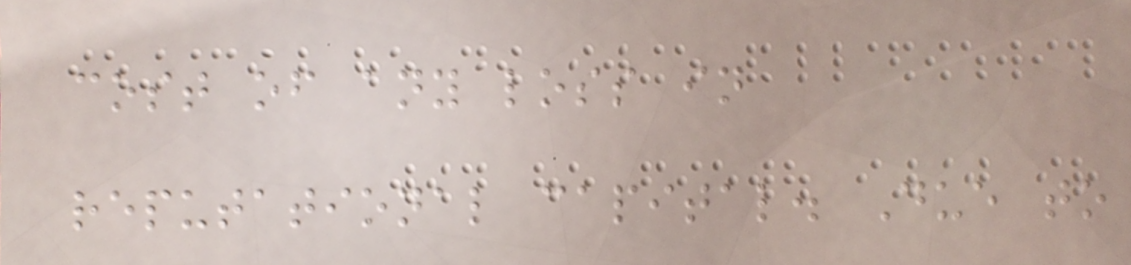cost of any loss in
reputational capital. Due to
